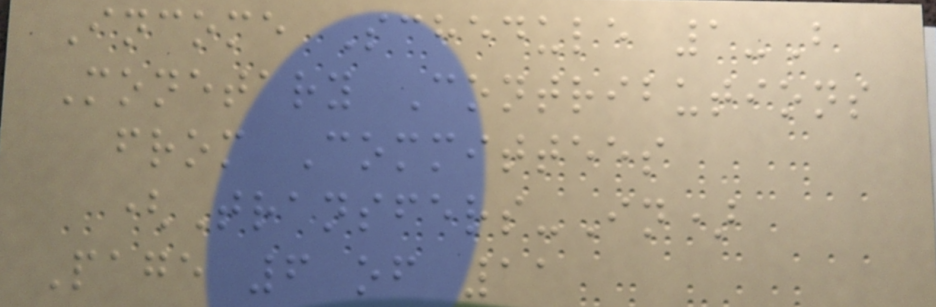Income Schedule 1-B
Monetary Contributions
from Committees
(Transfers-In)
Page 6 of 11
